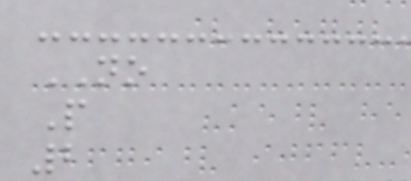NO
P
2
